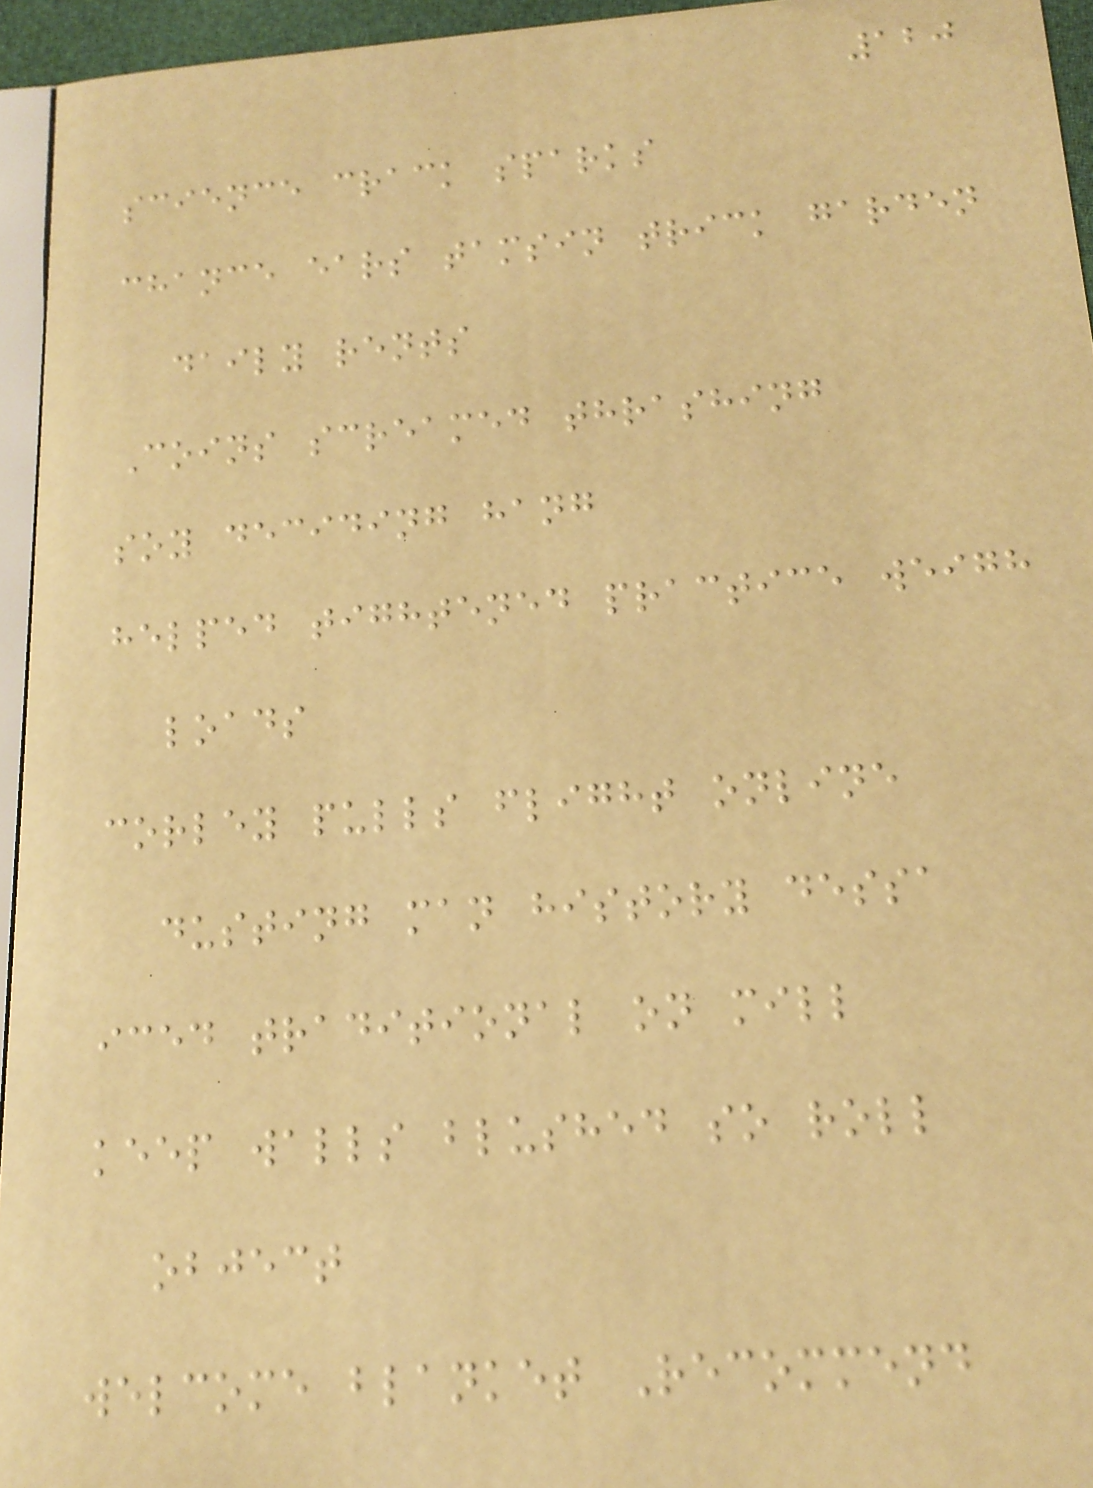120
science crack sparks
chance ears tamsin trick garden
daily rents
Coins screamed thrashing
soy deciding hang
helped tightened practice weigh
loads
corley pulls flight online
dusting man history dessa
iced traditional on mill
keep walls blushed so roll
object
welcome blanket Recommend
